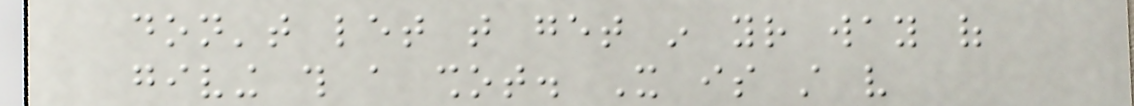don't let that get in your way of
giving this a shot. It is still very
